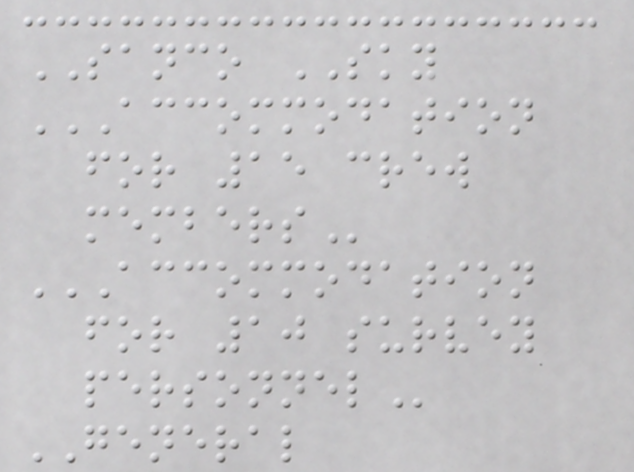SANCO SKY
ACCOMMODATION
FOR 15 CREW
MEMBERS
ACCOMMODATION
FOR 10 SURVEY
PERSONNEL
GENERAL
